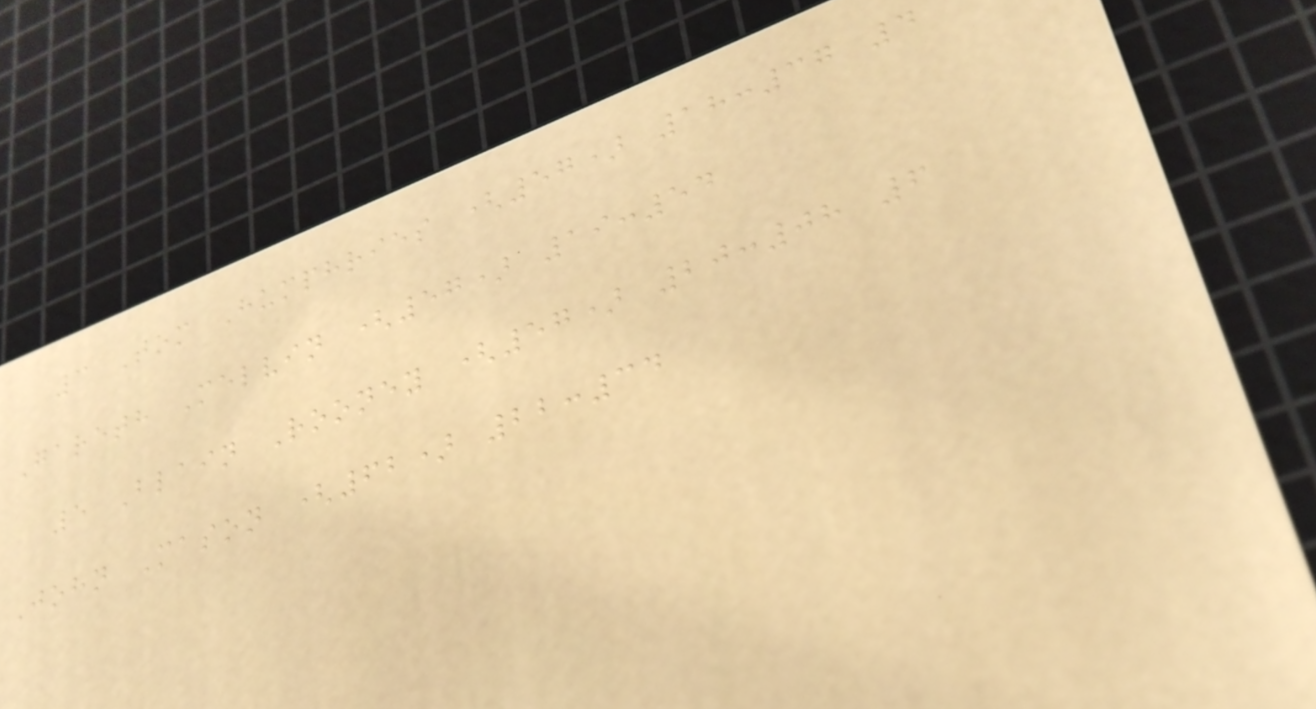3 Tom Humphries (57) 18:37 4
Gareth Melvin (57) 19:54
5 Blain Rooney (57) 20:08 6
John Mason (62) 22:34
